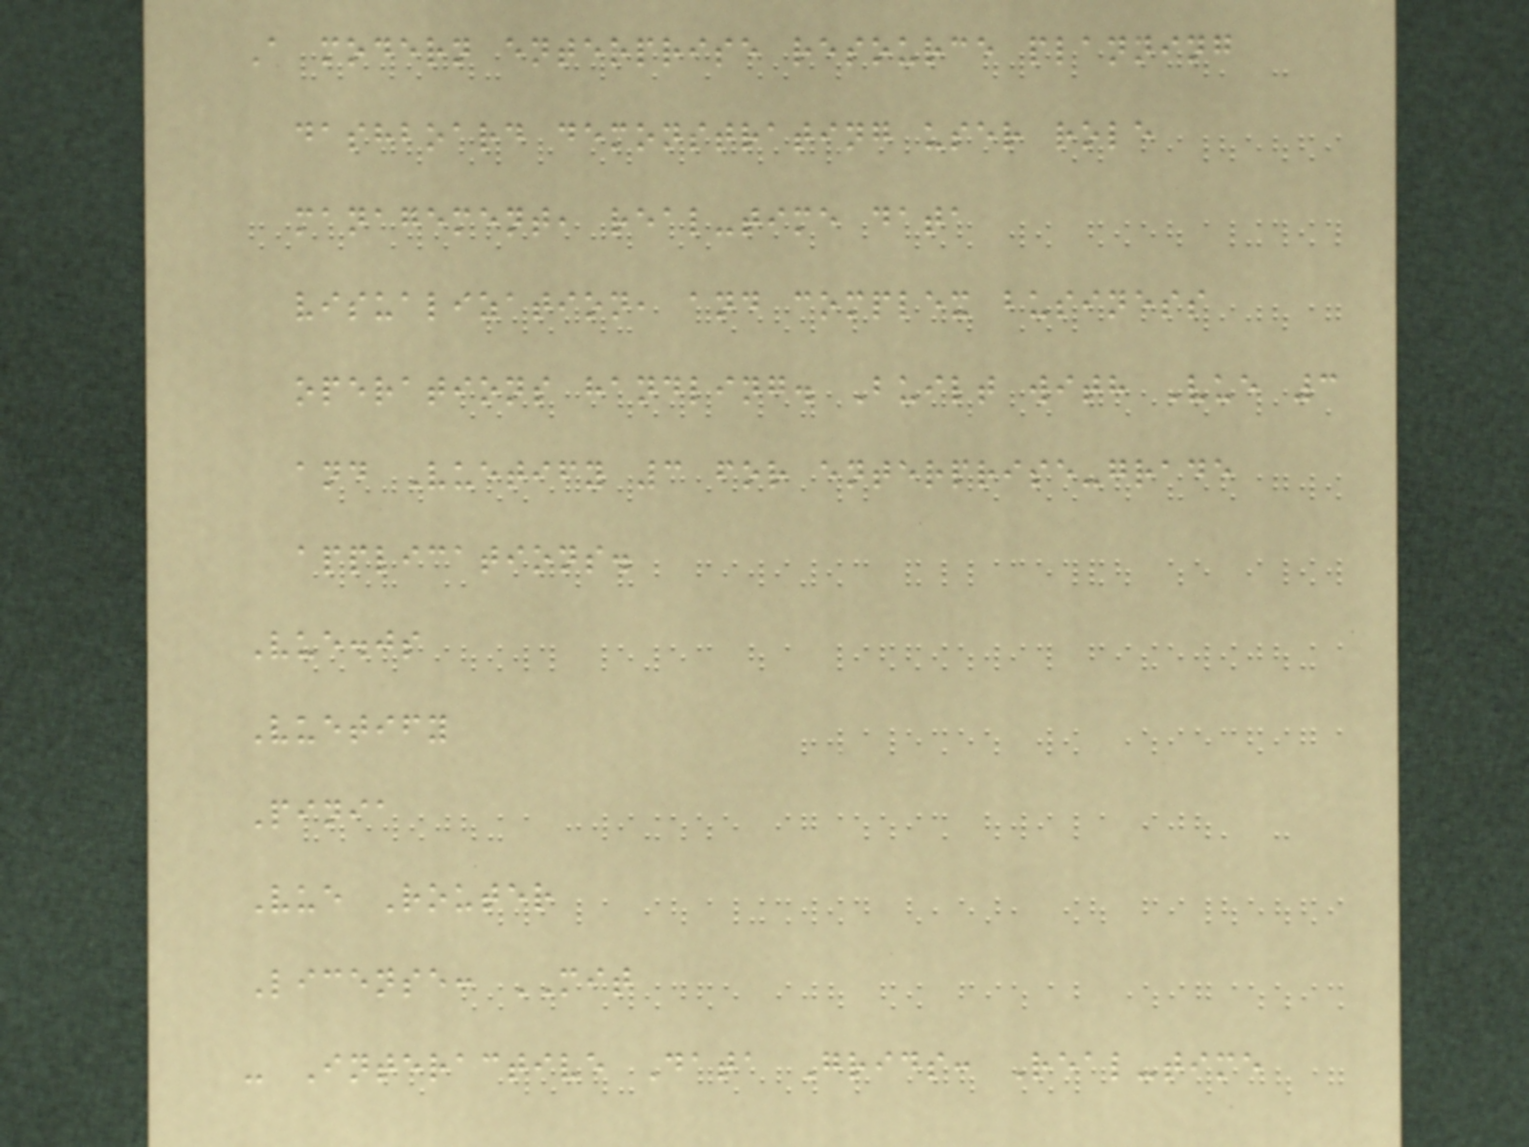A modern enterprise resource planning
dashboard demonstrating user role
management, real-time data
visualization, and complex business
operations handling. Built with Vue 3
and Vuetify 3 for enterprise-grade
applications.
Vue.js
Vuetify
Pinia
Vue Router
License: MIT
- Interactive Data Grids: Real-time
